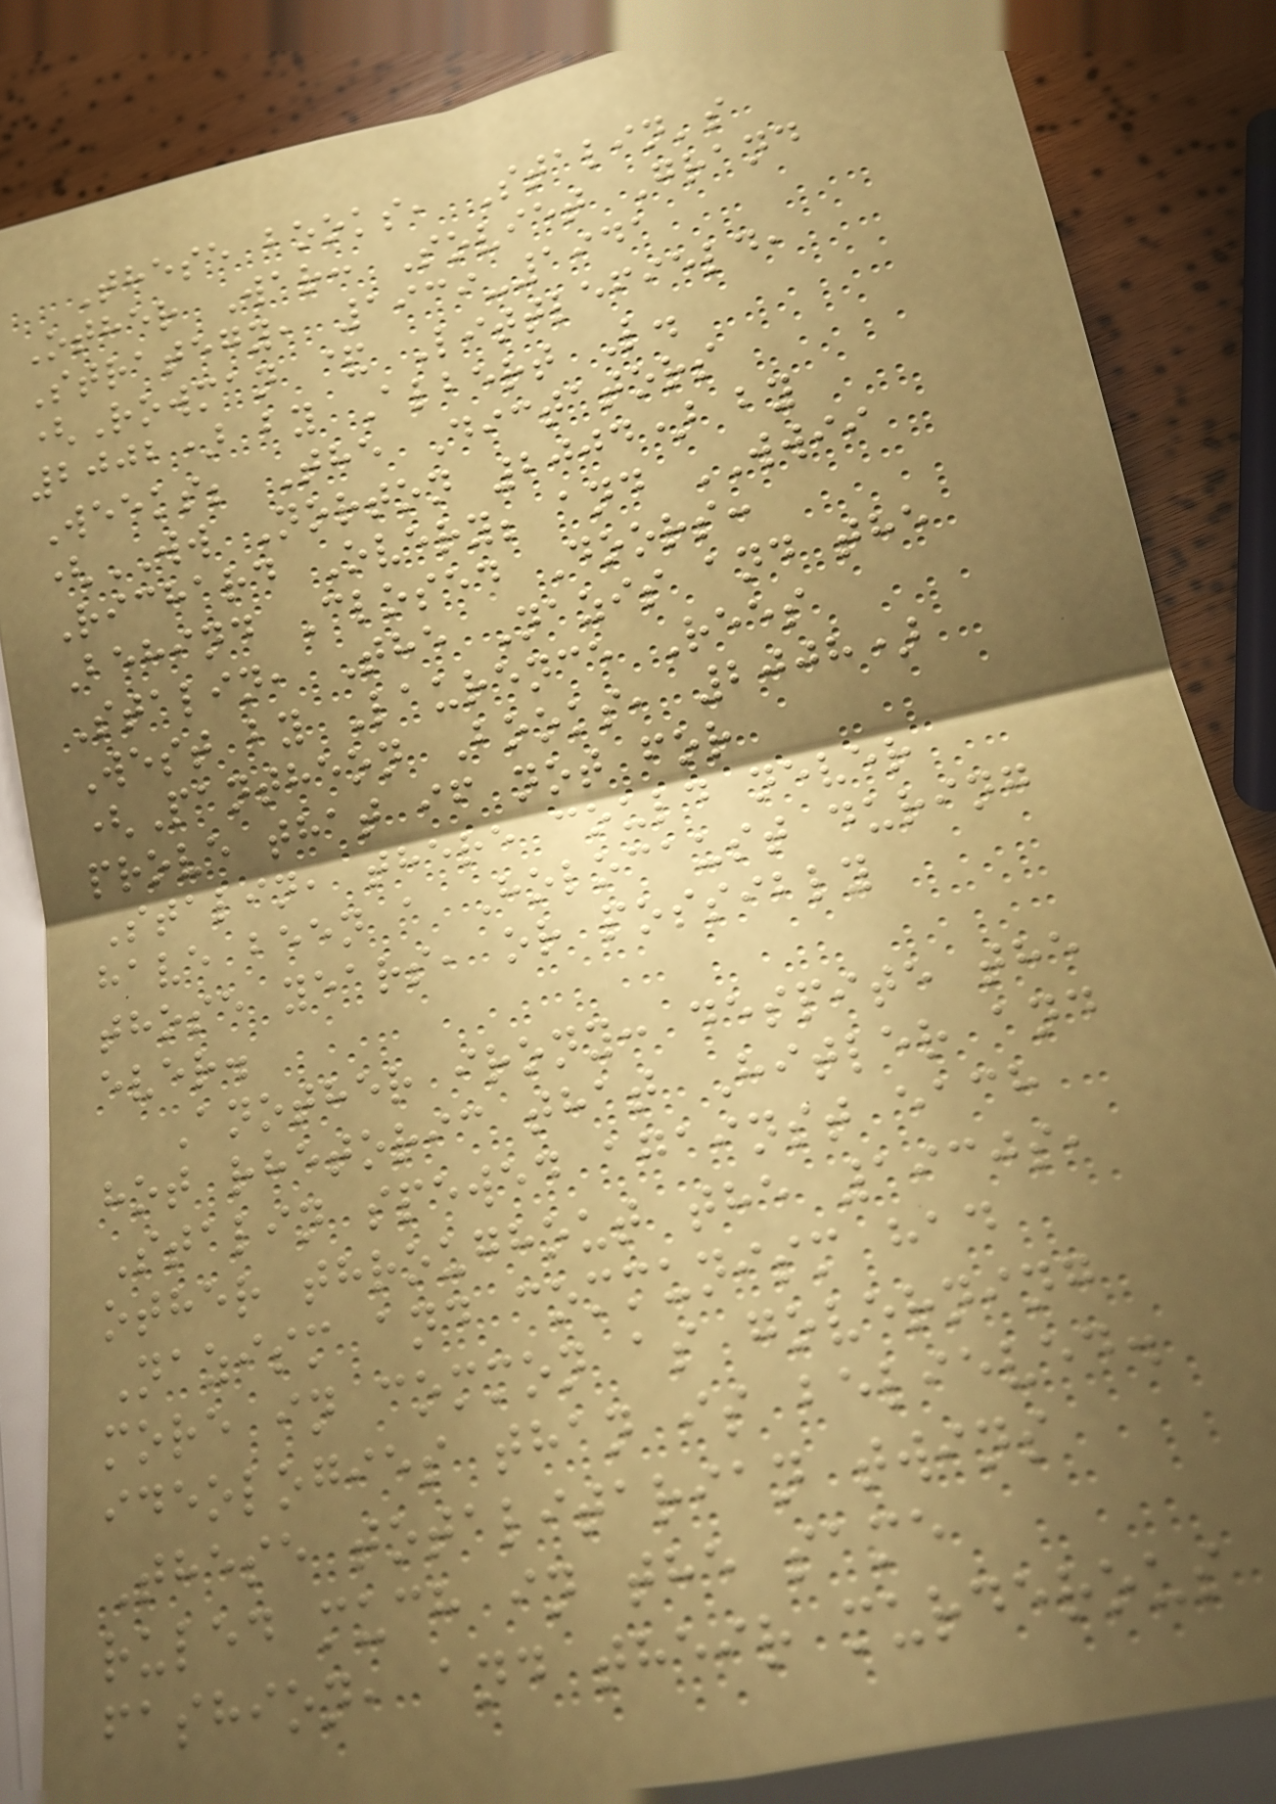These books, Stalin's
Other War: Soviet Grand
Strategy, 1939-1941
(Rowman & Littlefield,
2002) by Albert L.
Weeks; The Dictators
(WW Norton 2004) by
Richard Overy; and WWII
Behind Closed Doors:
Stalin, The Nazis and the
West by Laurence Rees
(Pantheon Books, 2008)
prove that if not for
Stalin, there could never
have been a Holocaust during
those years, or possibly
ever.
Another irony: despite the
hot rhetoric that Hitler and
Stalin spewed against each
other throughout the 1930s,
Nazism and communism had
more in common as governing
ideologies than is believed.
These totalitarian twins
ruled much in the same
fashion, and their murderous
